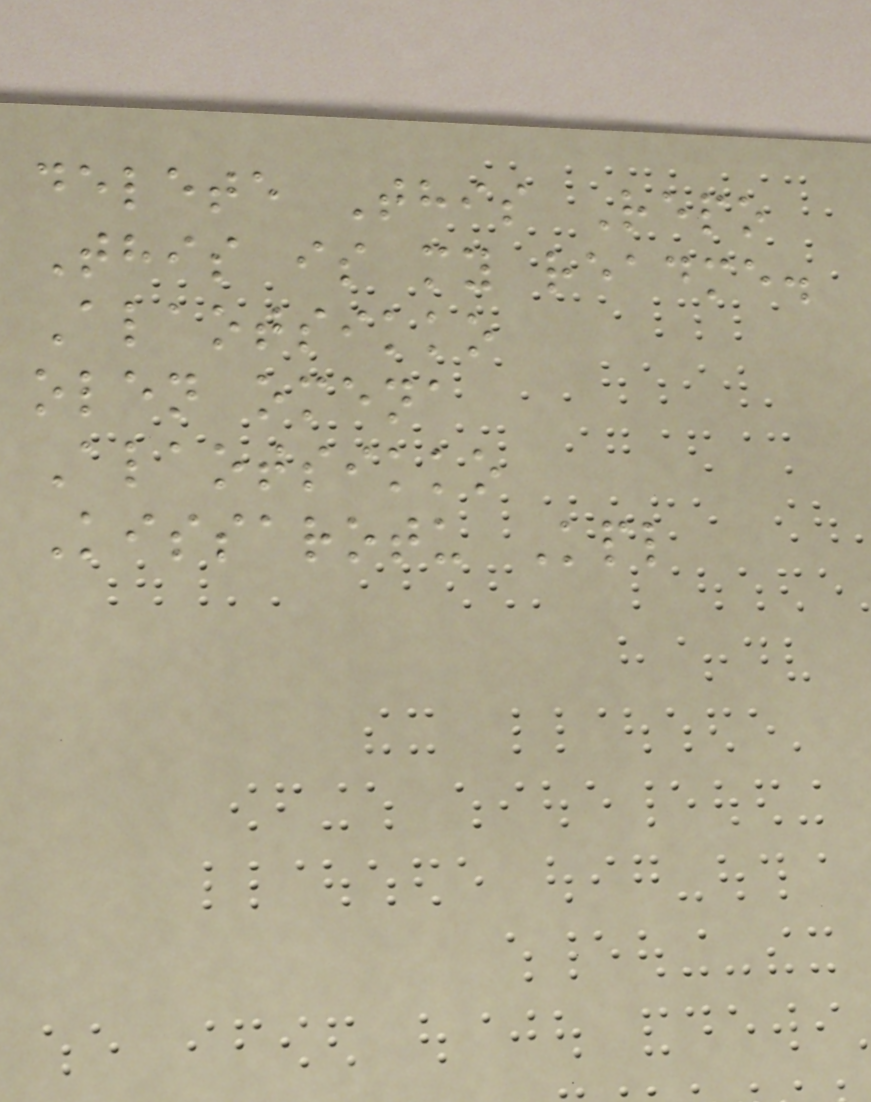delete This Repo
This is my readme.
Alaotsikko
olen omena
Alaotsikko
Kissarotu Kpl
